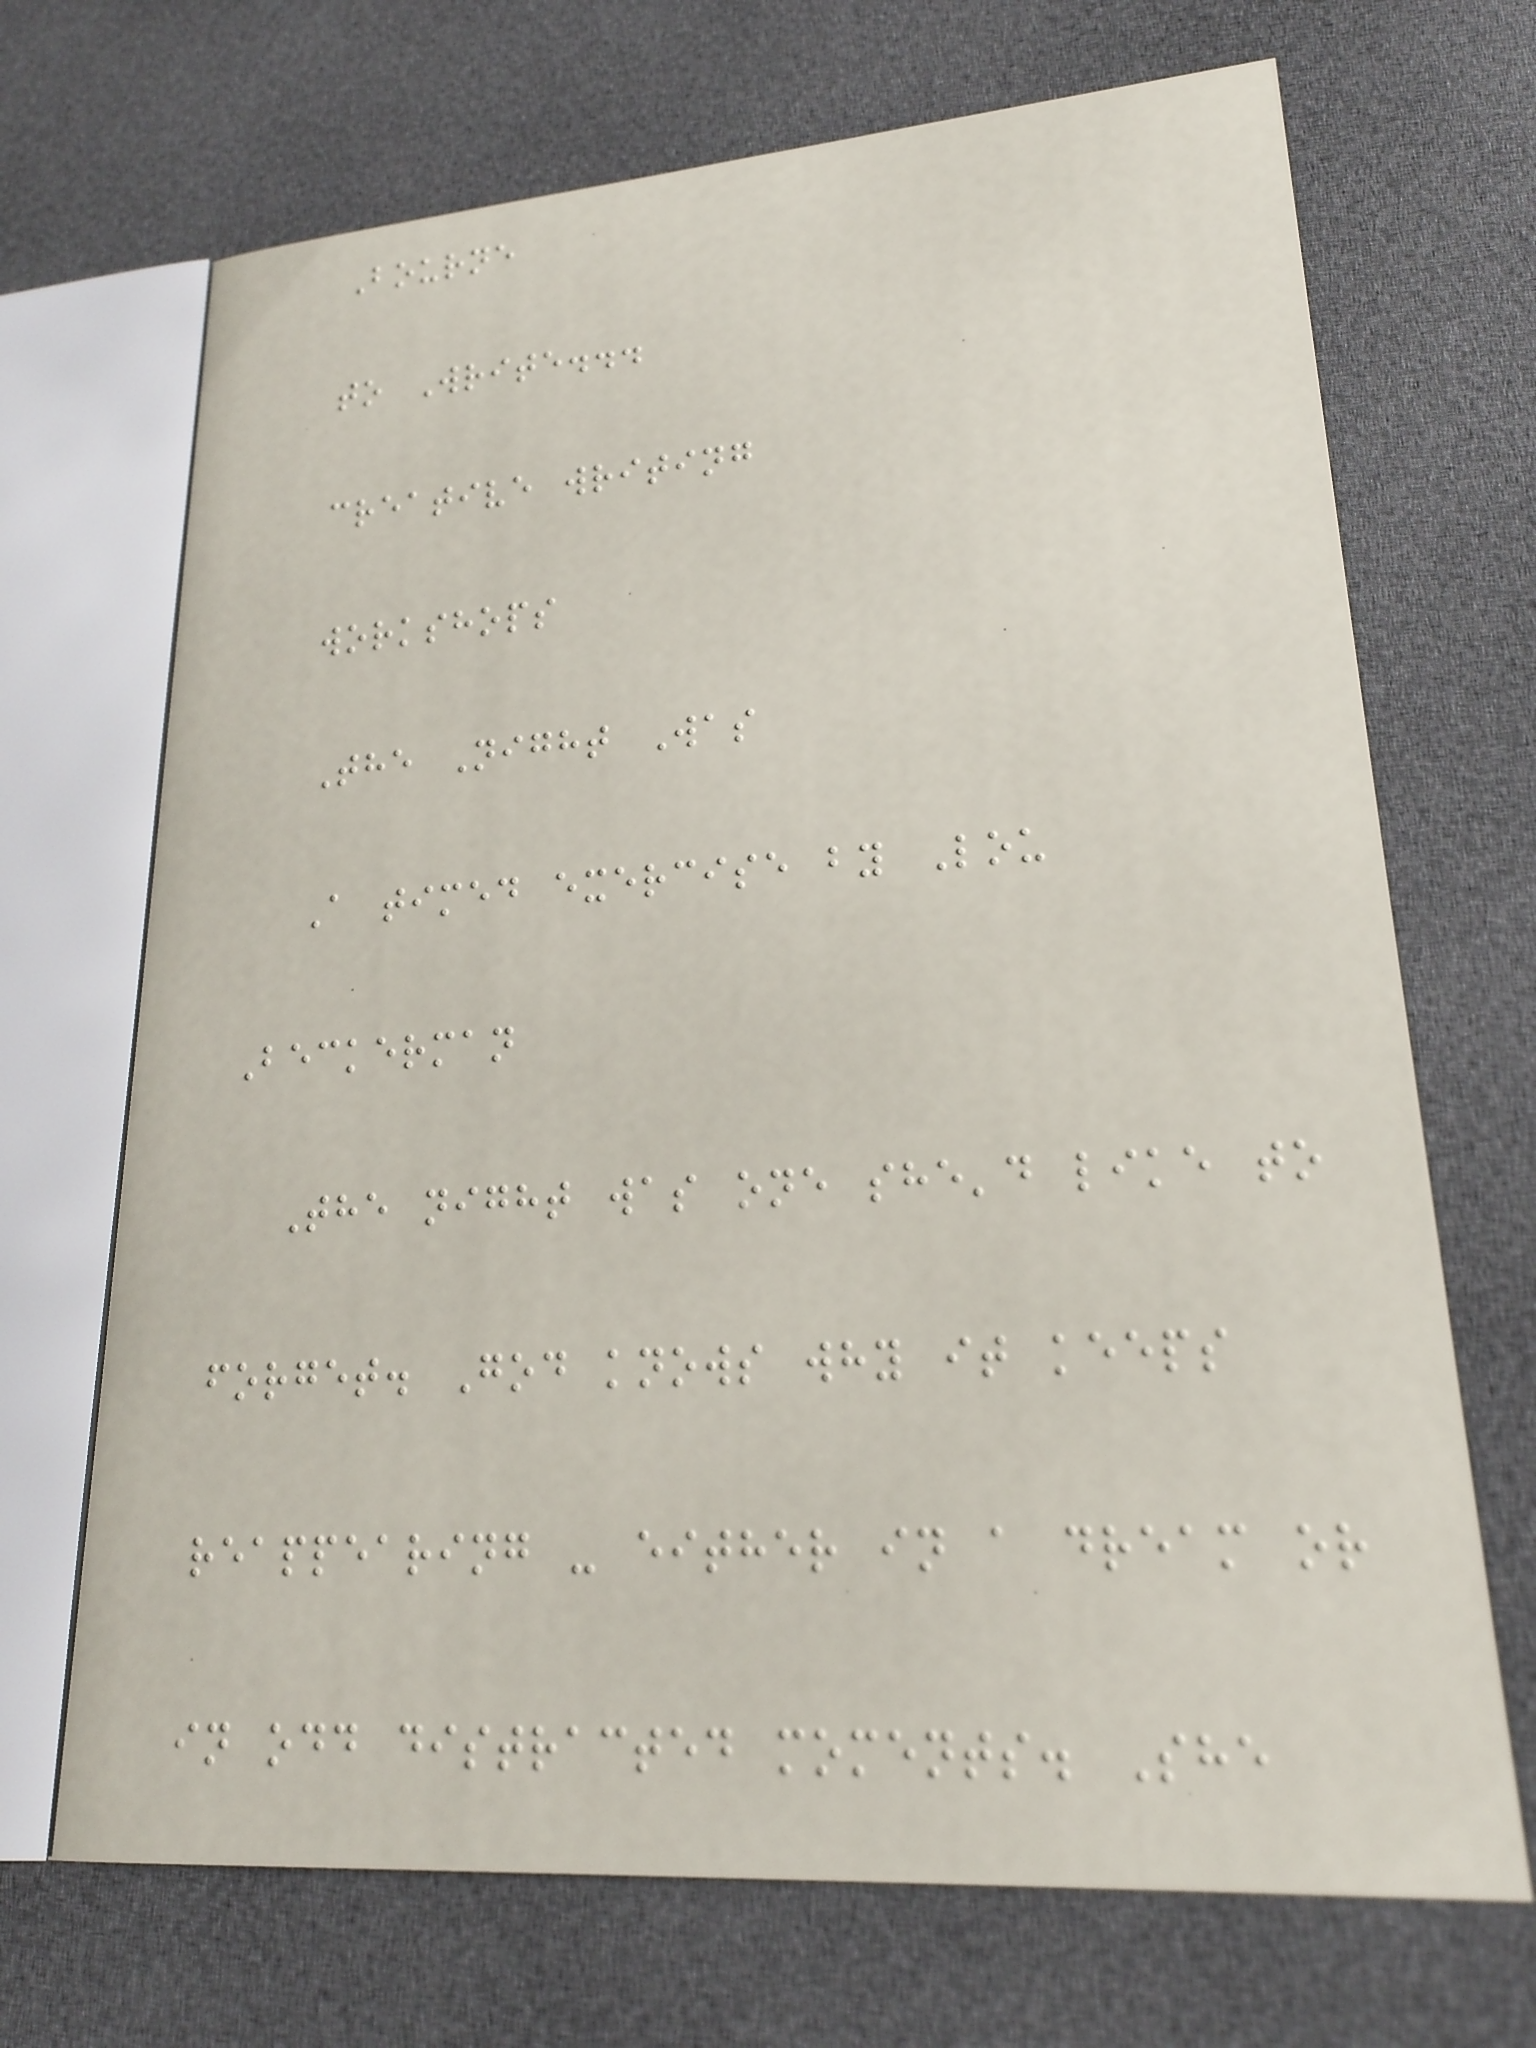Bourne
to Write...
creative writing
workshops
The Night Was
A timed exercise by Lou
Beckerman
The night was one she'd like to
forget. God knows why it keeps
reappearing - either in a dream or
in odd distracted moments. She
